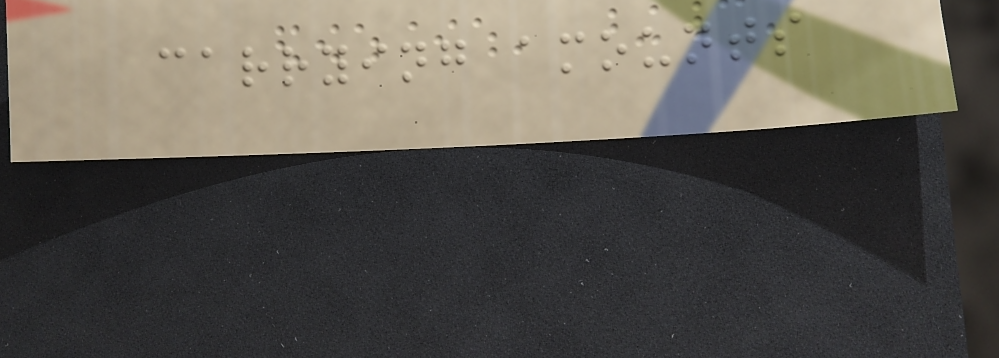carrying amounts
